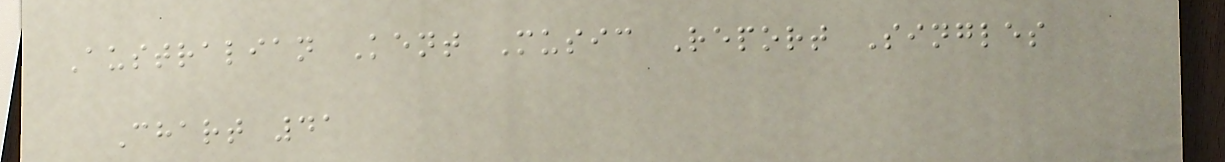Australian Kent Music Report Singles
Chart 41
